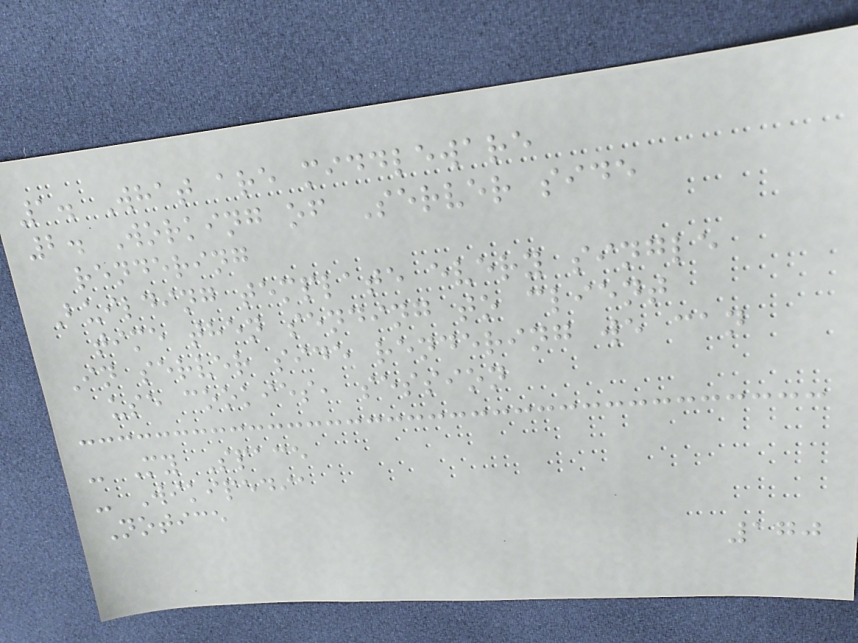1. What are middleware
2. Working of Server side
rendering
Building template every single
time then sending to client
In server side rendering we can
use cookies, session
- My Space
- Wikipedia
Notice
170
